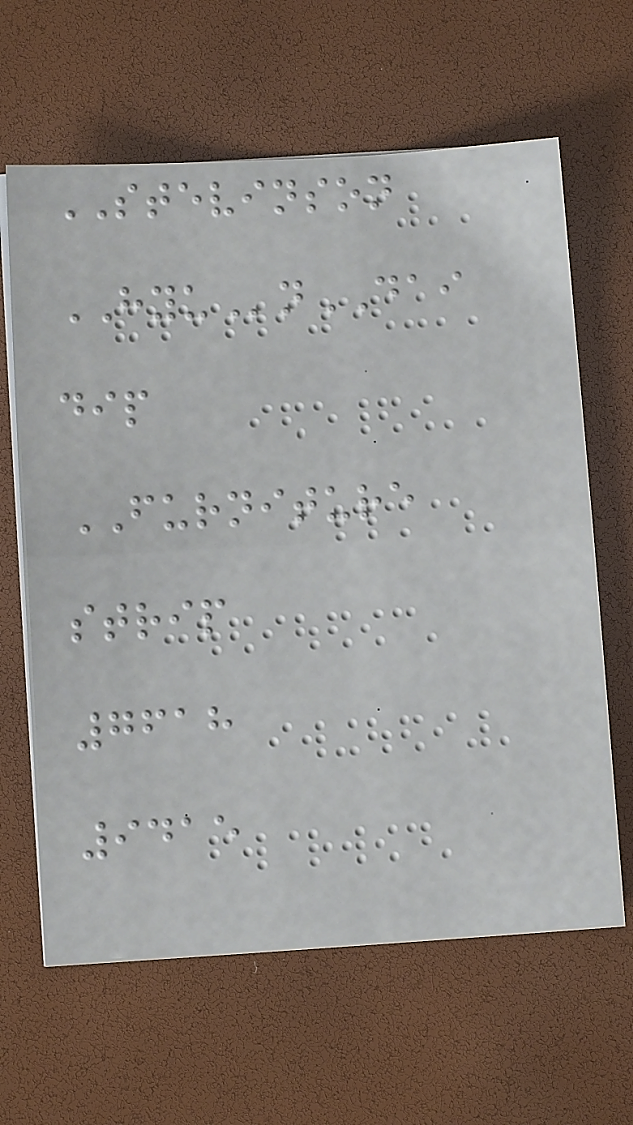STEVINSON
HYUnDAI
dip
FURNITURE
strip
7618
9415
